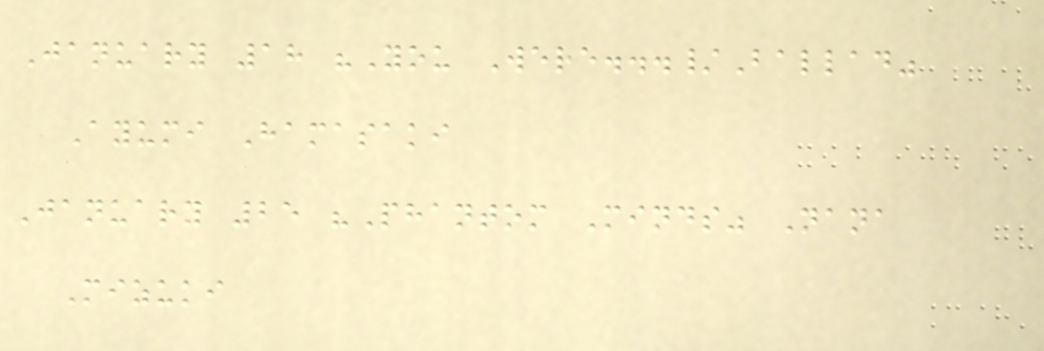January 18 "You Were.../Ballad"
Ayumi Hamasaki
January 25 "Phantom Minds" Nana
Mizuki
